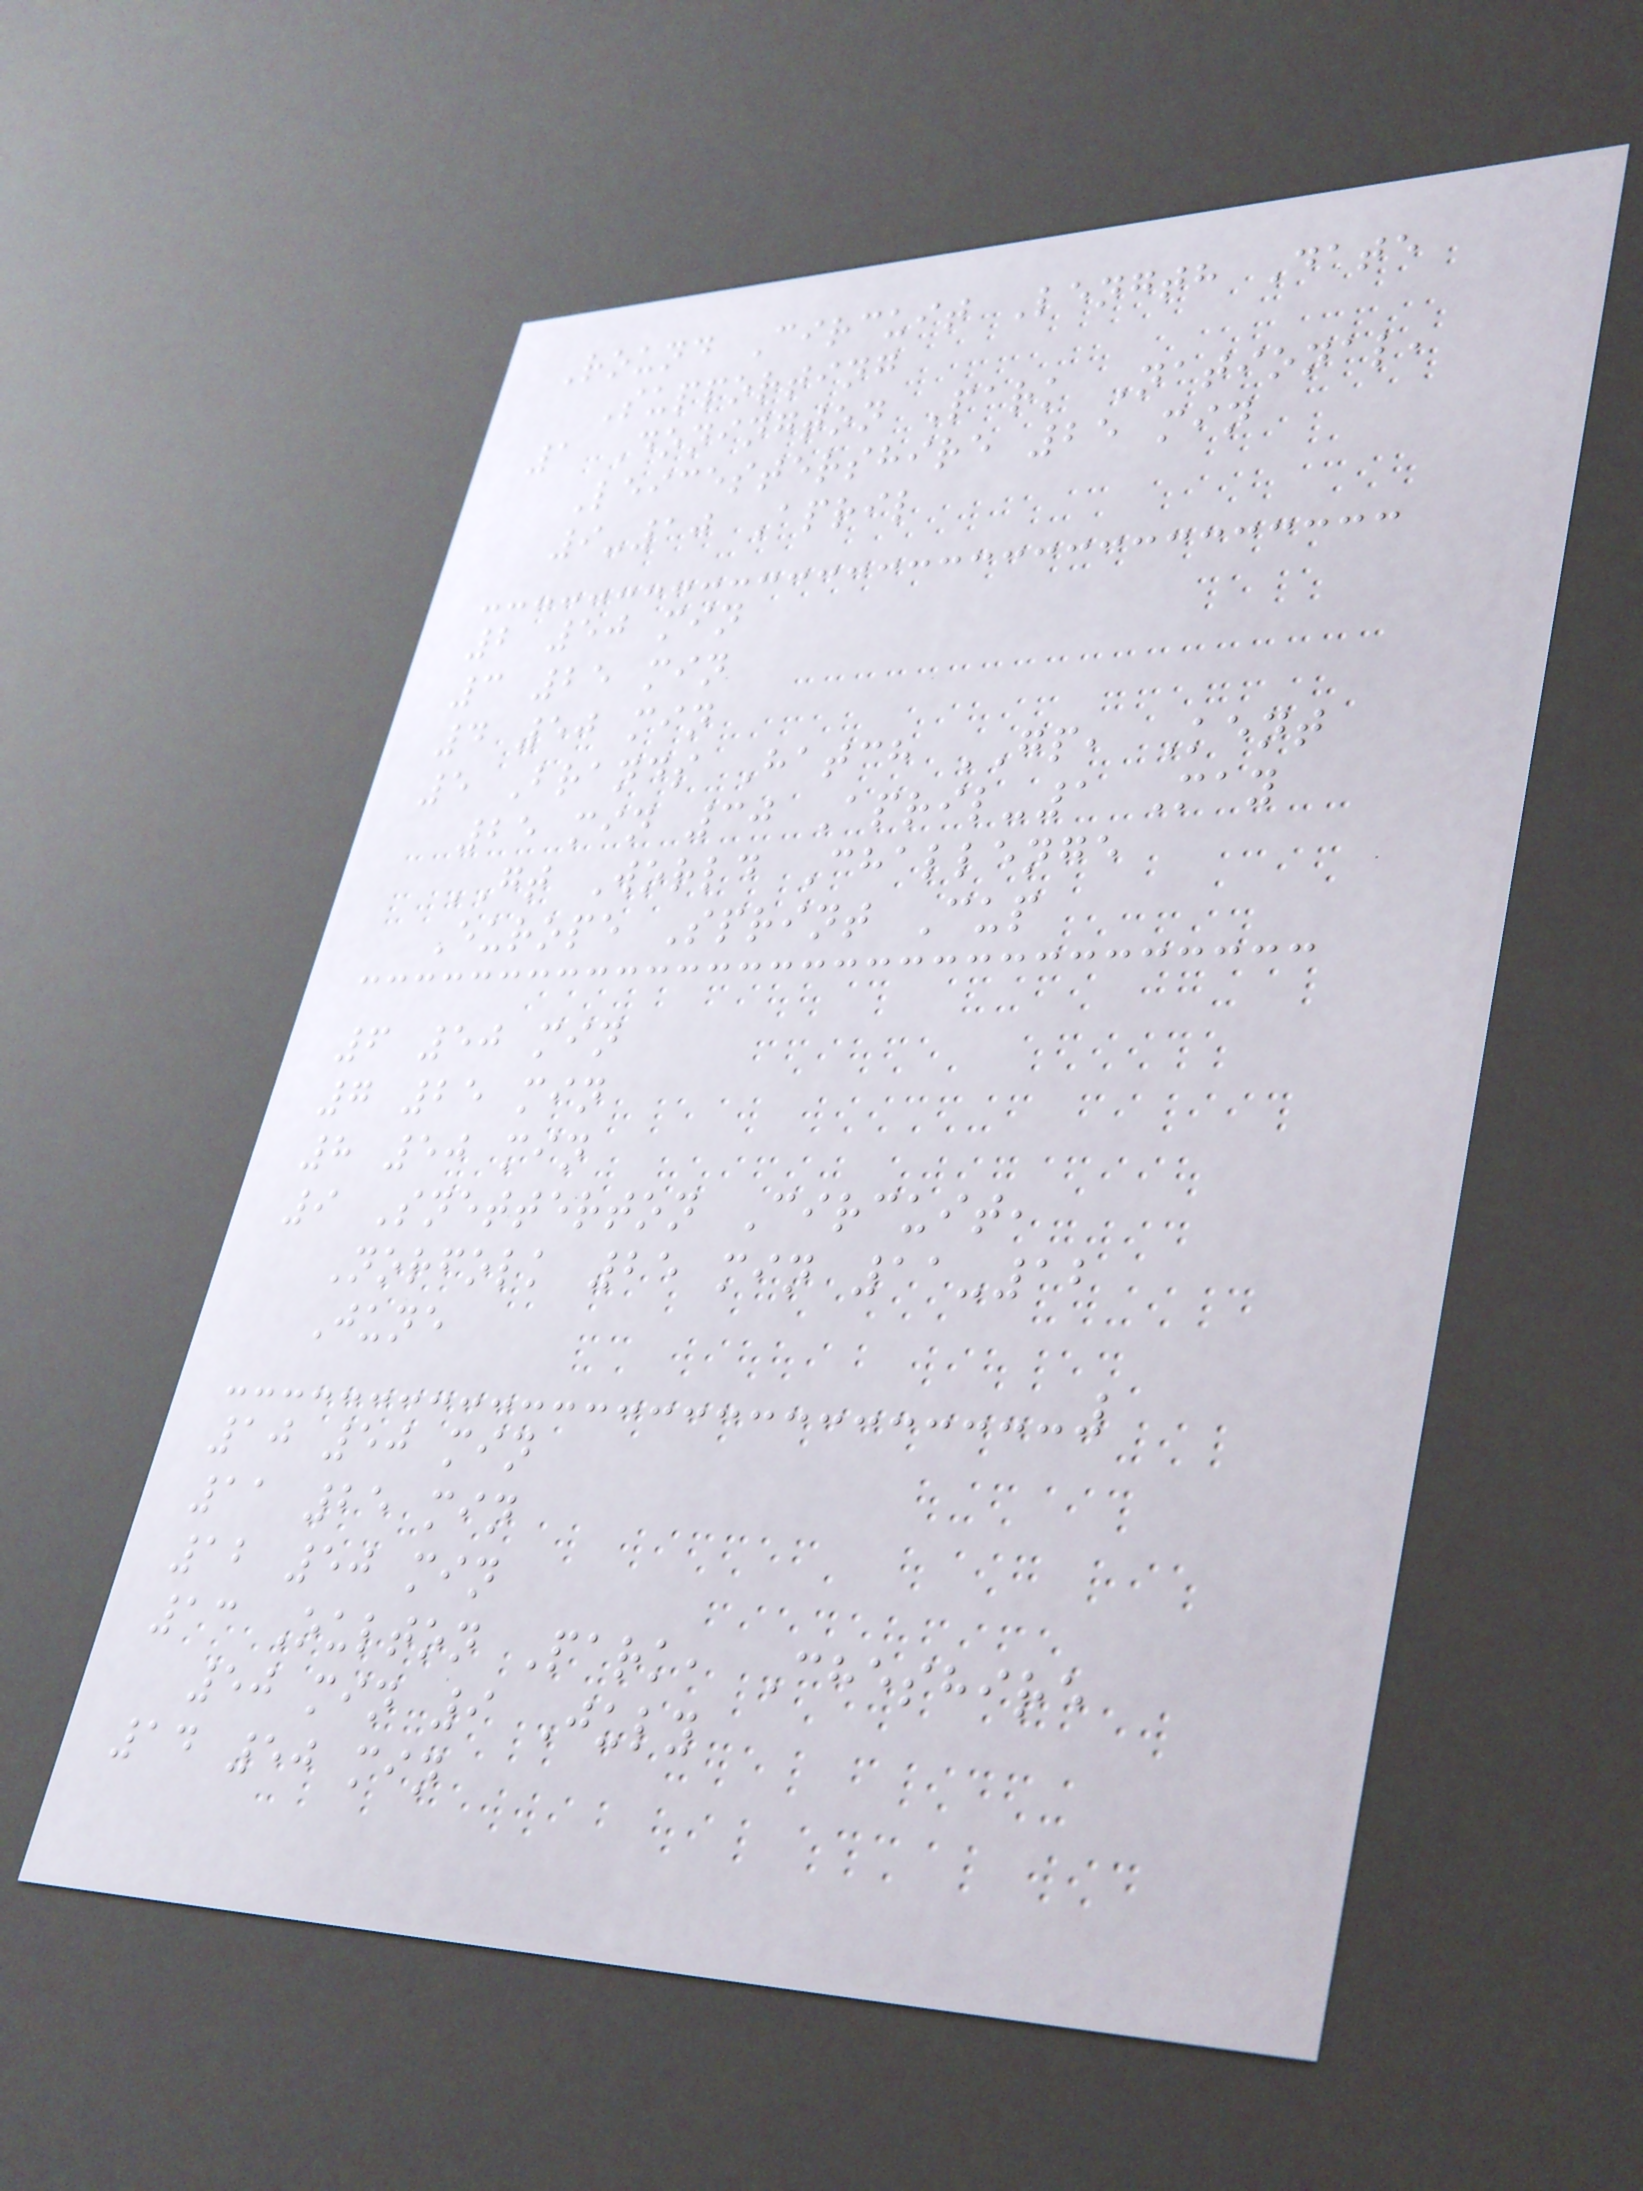Round Circuit Length Date
Supporting
1 Donington Park National,
Leicestershire 25 min
9-10 April
2 50 min
3 25 min
4 50 min
5 Brands Hatch GP, Kent
25 min 30 April-1 May
GT World Challenge
Europe Sprint Cup
6 50 min
7 25 min
8 50 min
9 Snetterton Circuit,
Norfolk 25 min 11-12
June
10 50 min
11 25 min
12 50 min
13 Oulton Park, Cheshire
50 min 9 July
14 50 min
